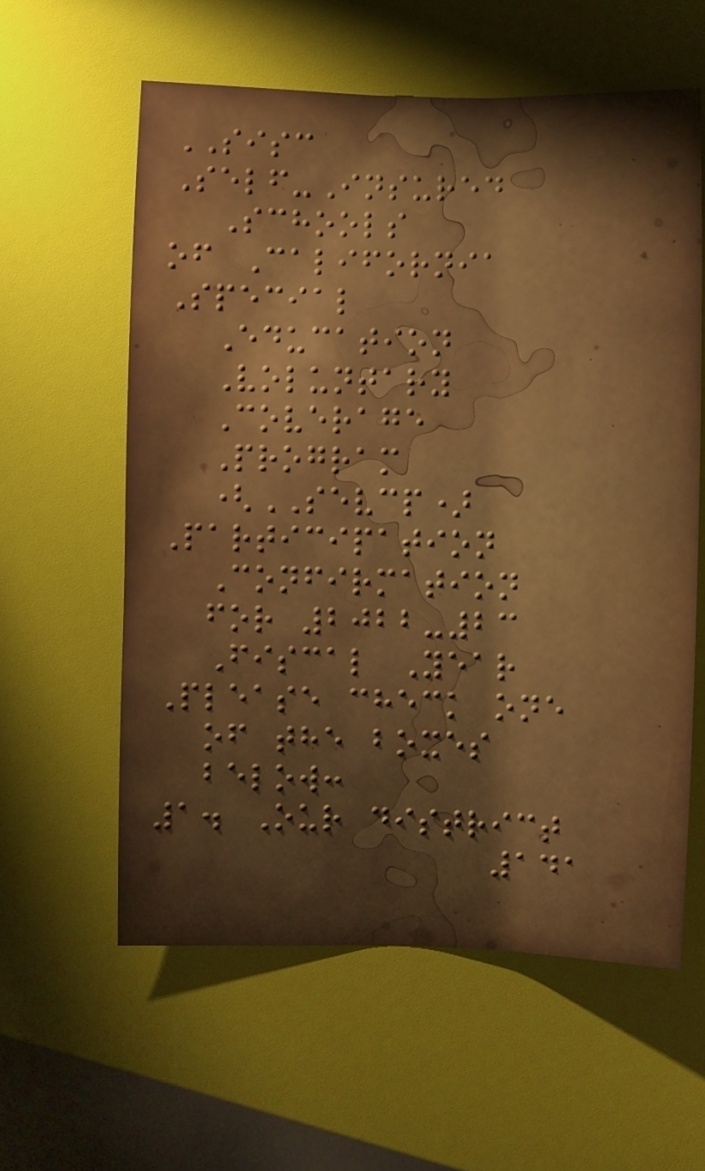SISC
Self-Insured
Schools
of California
Special
Education
Voluntary
Coverage
Program
(SEVCP)
Participation
Confirmation
for 2022-23
Fiscal Year
Please check one
of the boxes
below:
1. Our district
141
